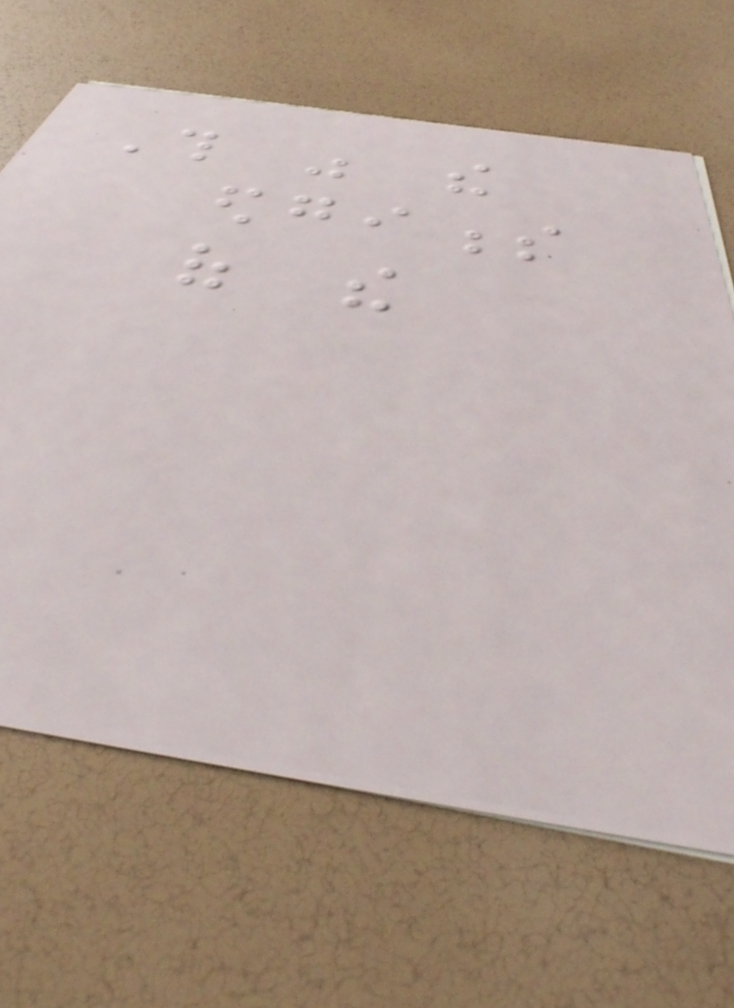This was the
edginess
of the
